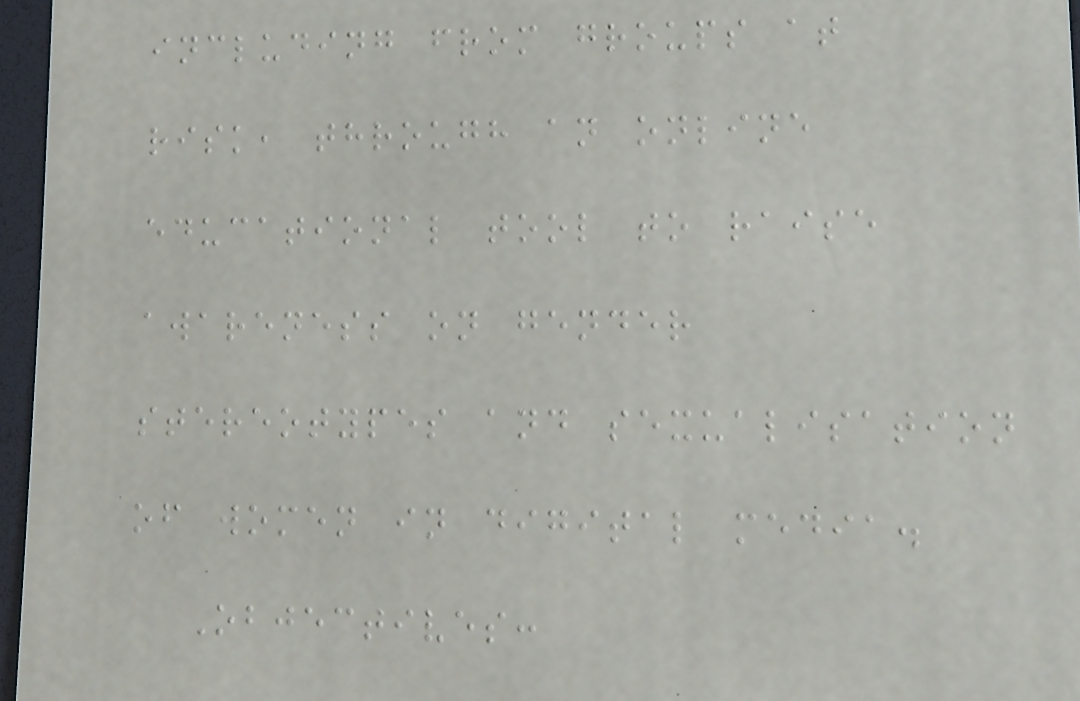including from groups at
risk, through an online
educational tool to raise
awareness on gender
stereotypes and sexualisation
of women in digital media.
Objectives:
